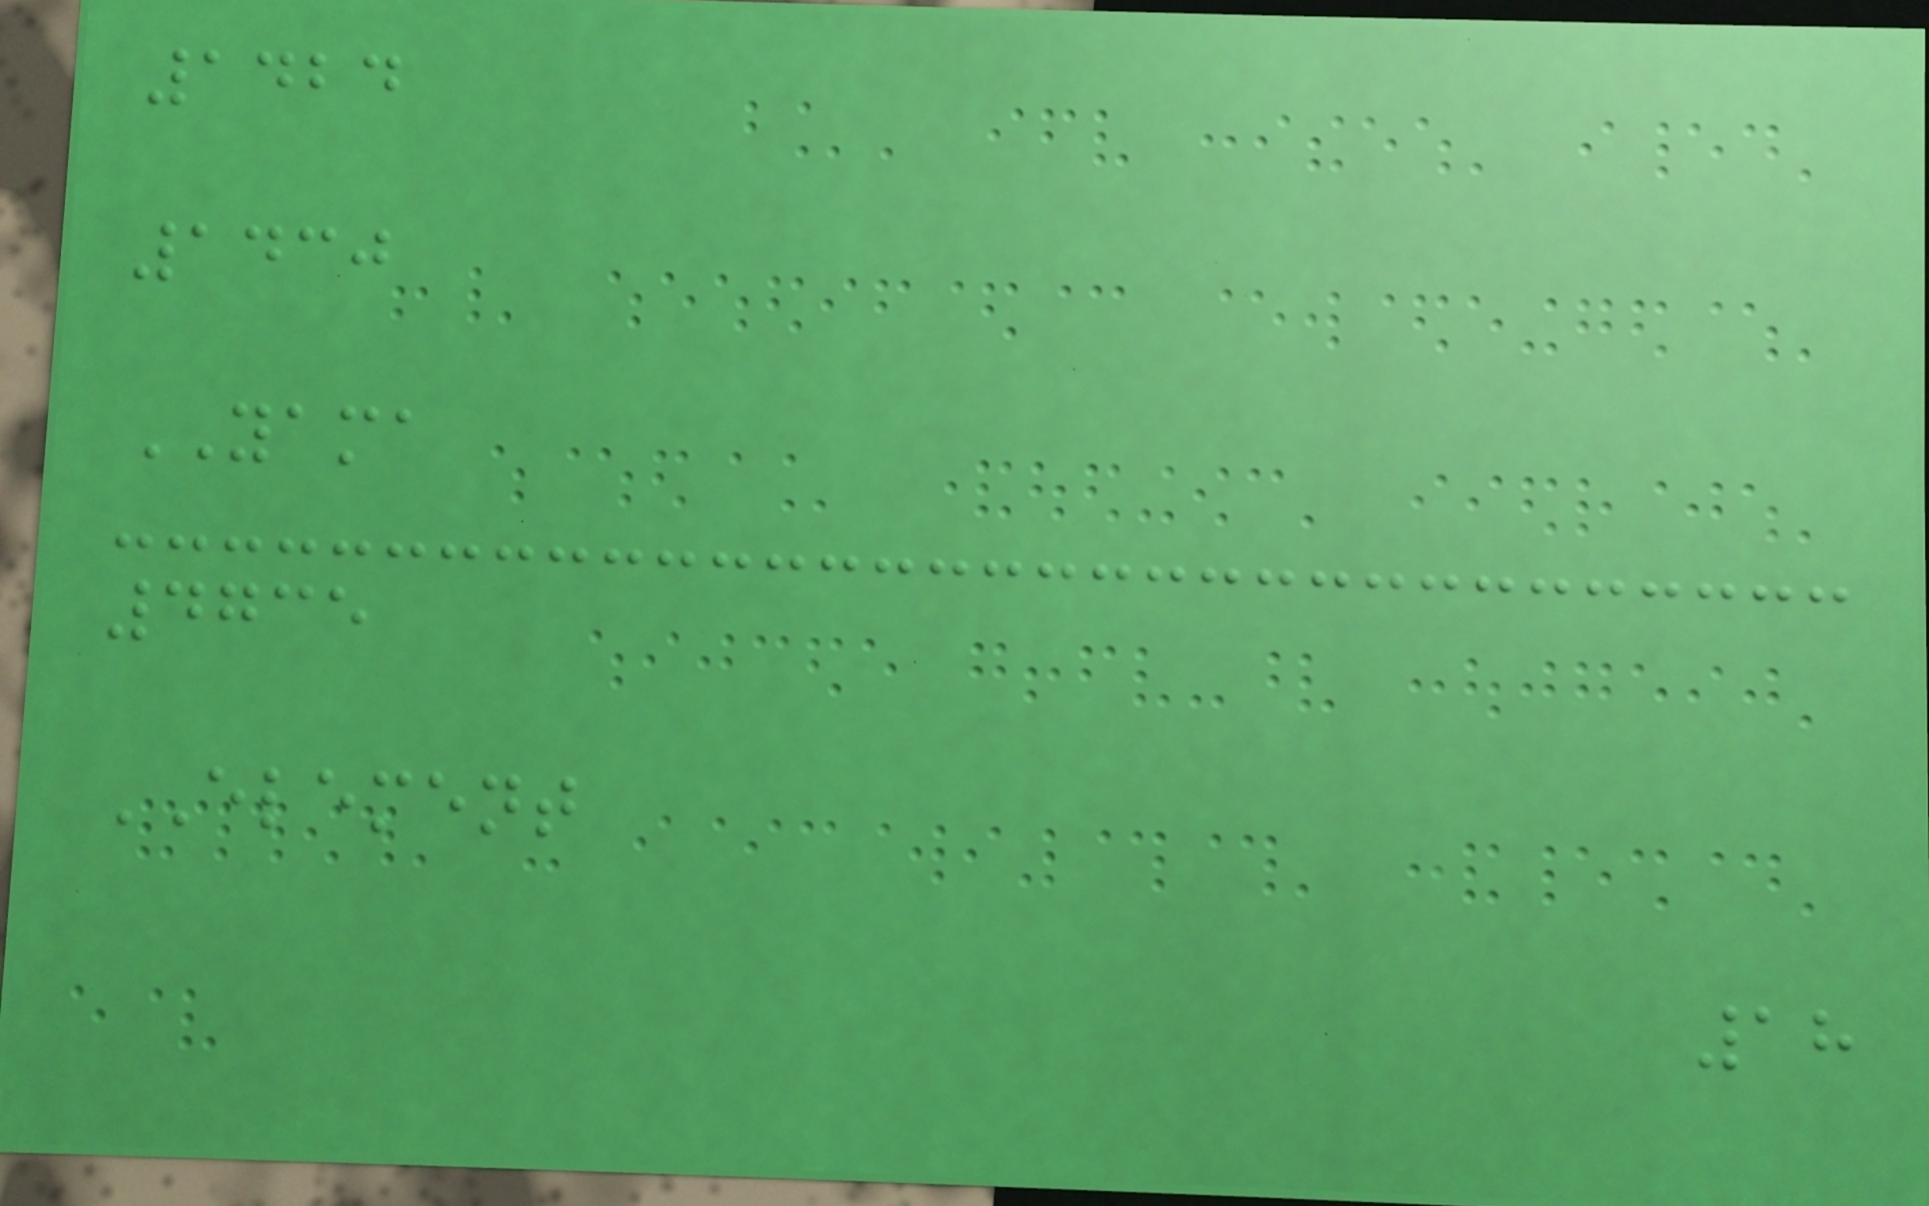1424
1430
YAMA
4735
ELEMENT
18
